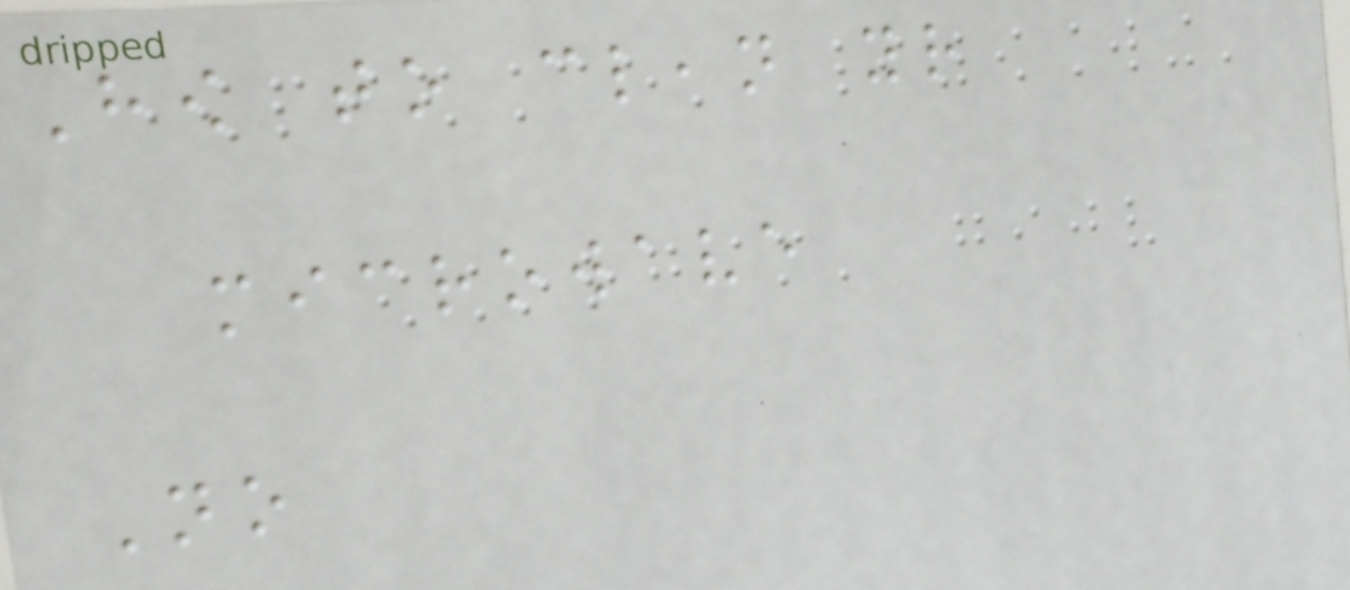How to clean your
microwave
No
